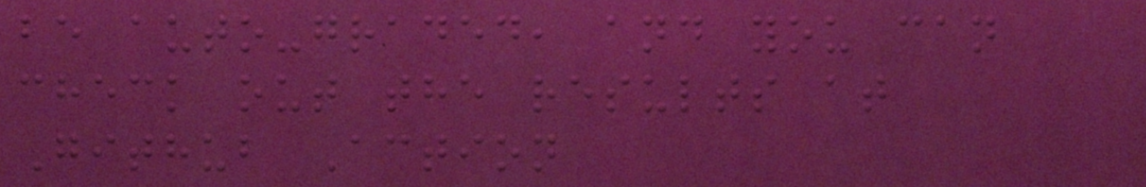be auto-graded, and you can
check out the results at
Github Action
